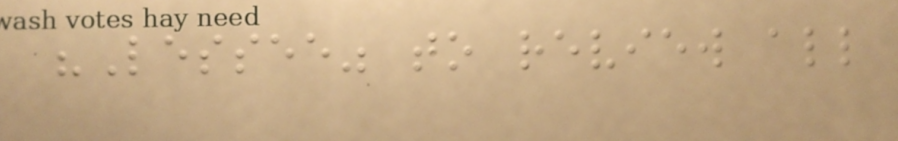"Lessee" to review all
